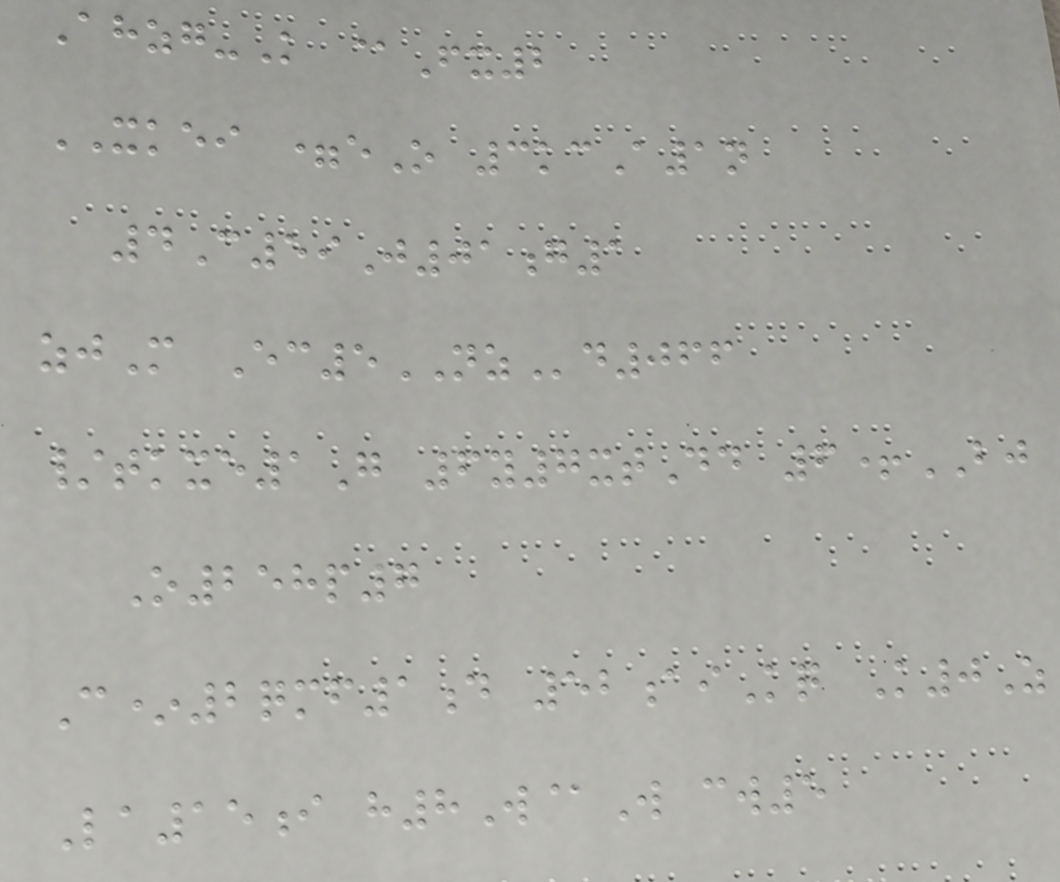Ahzg-K @Fx2
XKEI =eO 3kcA1n
4C59J01g1
zjM Ec5NZd066
/tkxe1G 6y7xtDd 6+BJ
O258p7
C*2qmf1d 52aiKq K0Z
La15i h8W@W cw5
